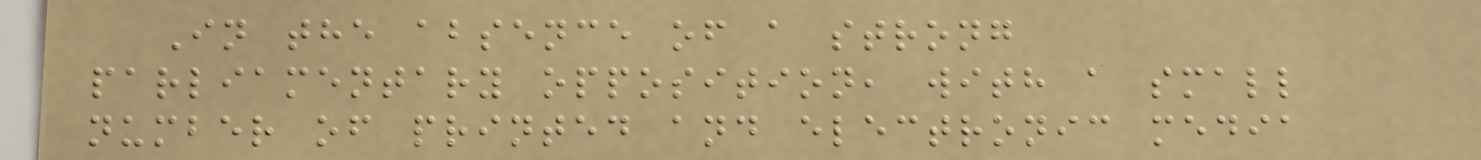In the absence of a strong
parliamentary opposition, with a small
number of printed and electronic media
